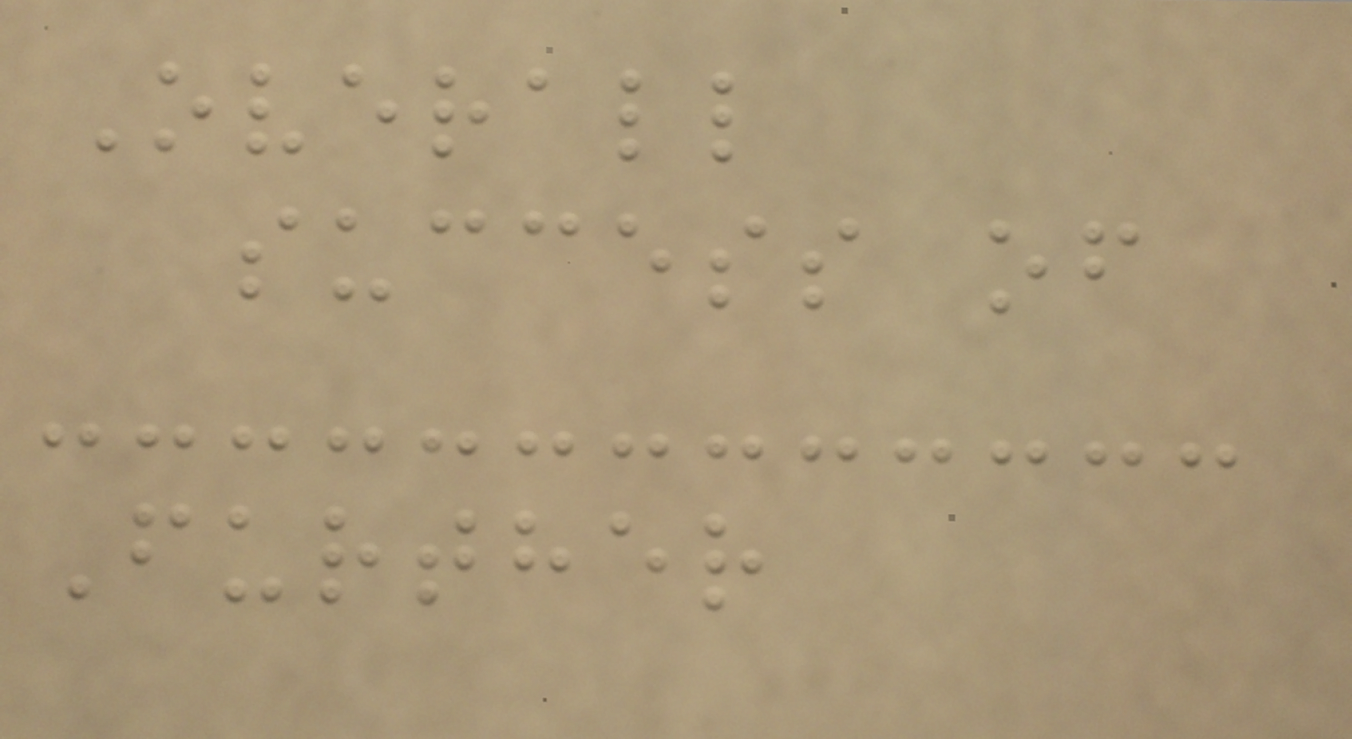Overall
success of
Further
